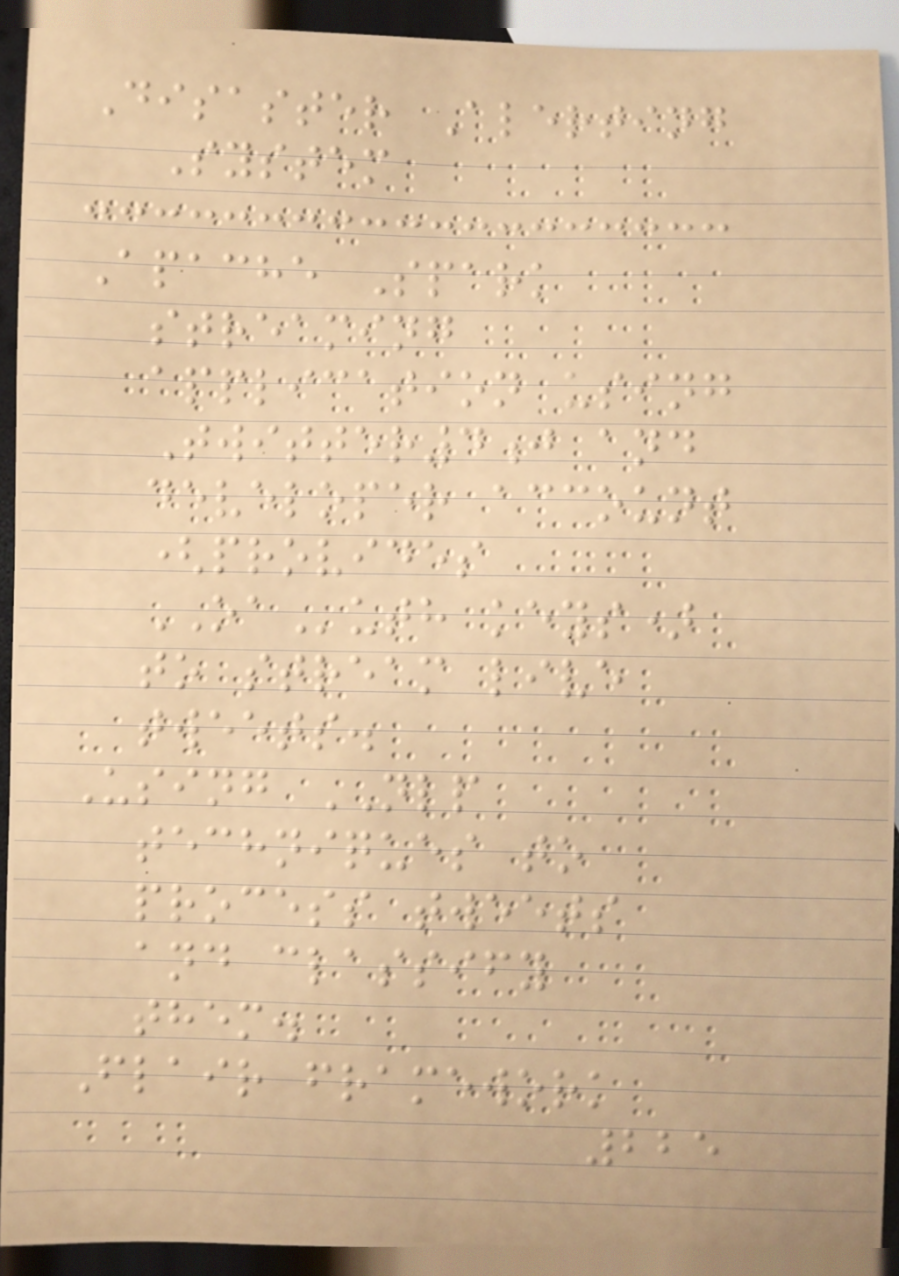Disaster Alerting
System
Apache Spark
streaming
application using
Twitter4j and
developer account
(provides
OAuth keys)
to stream live
tweets.
Using NLP
techniques to
process tweets
and classify
them.
Flair framework
225
